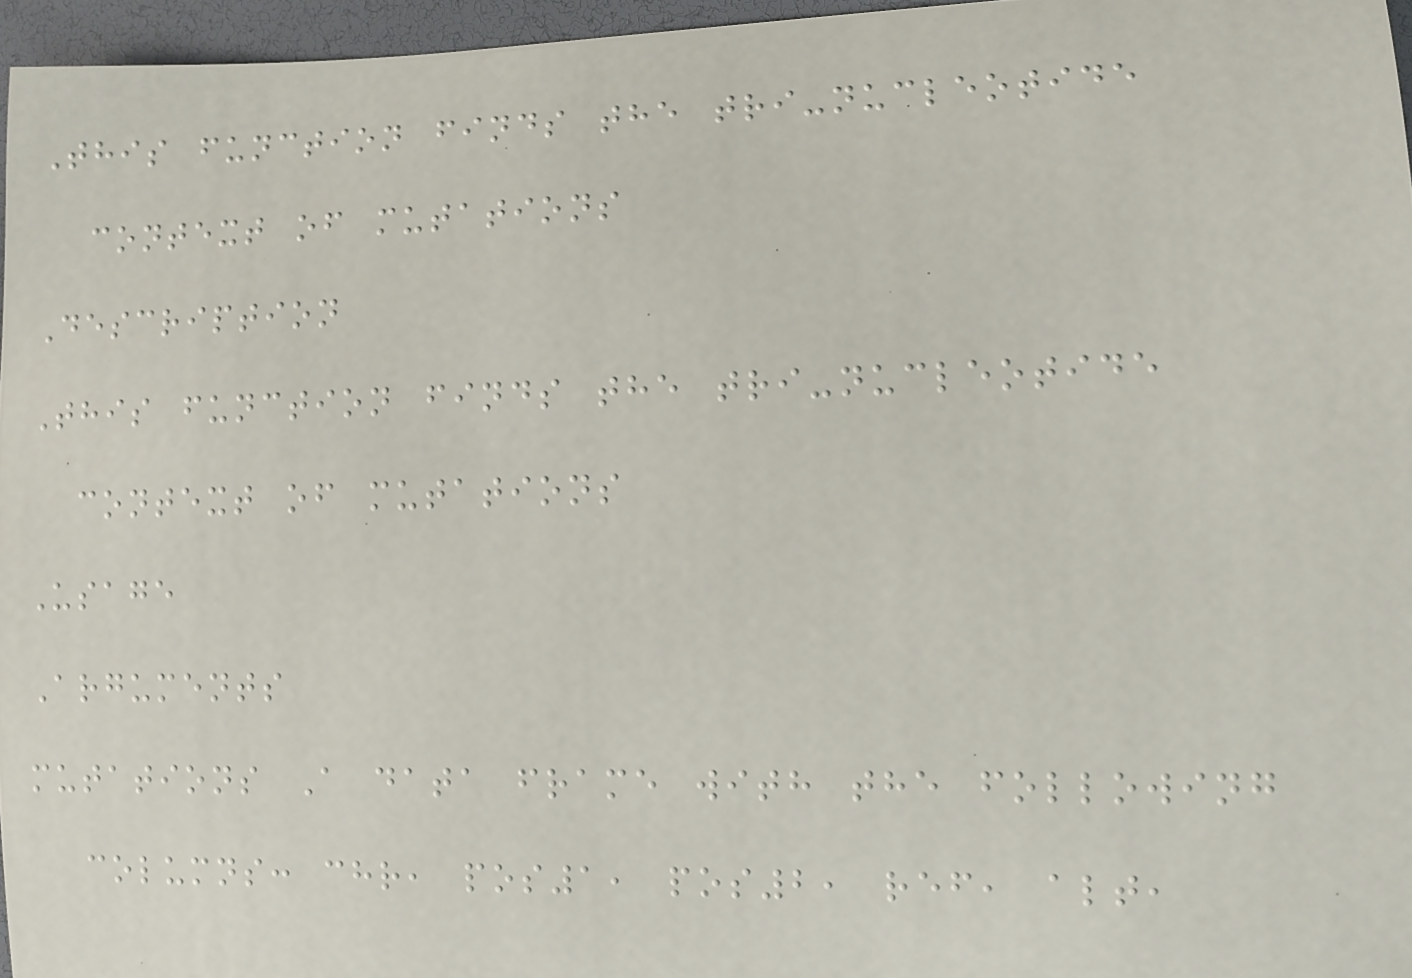This function finds the tri-nucleotide
context of mutations
Description
This function finds the tri-nucleotide
context of mutations
Usage
Arguments
mutations A data frame with the following
columns: chr, pos1, pos2, ref, alt,
